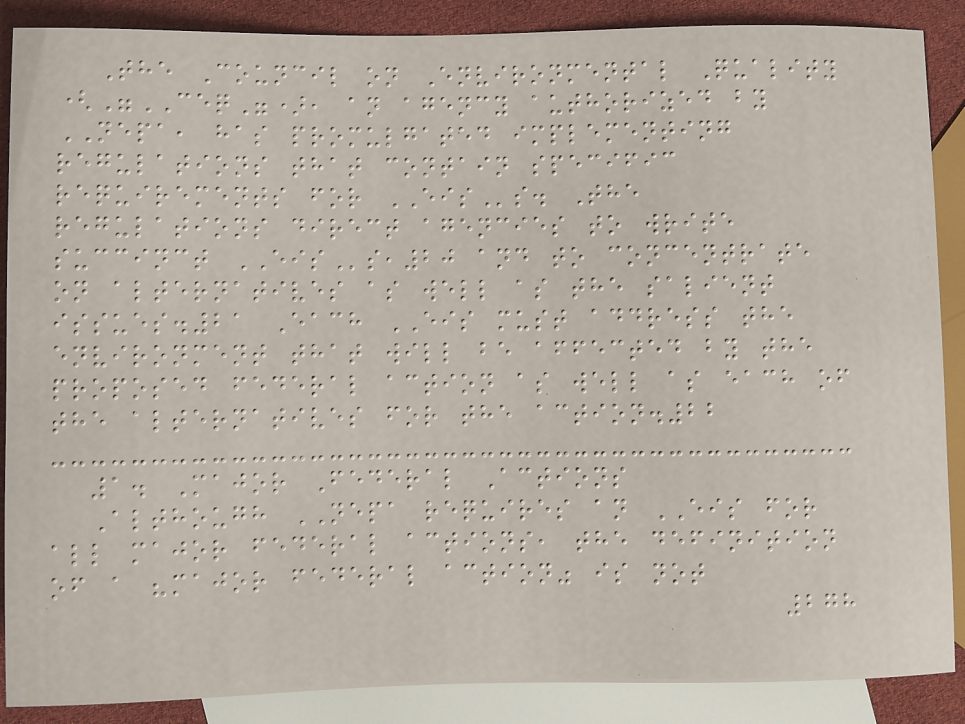The Council on Environmental Quality
("CEQ"), an agency authorized by
NEPA, has promulgated implementing
regulations that contain specific
requirements for EISs. The
regulations direct agencies to write
succinct EISs,20 and to concentrate
on alternatives as well as the salient
issues.21 Each EIS must address the
environment that will be affected by the
proposed federal action as well as each of
the alternatives for the action.22
1. Major Federal Actions
Although NEPA requires an EIS for
all major federal actions, the definition
of a "major federal action" is not
278
